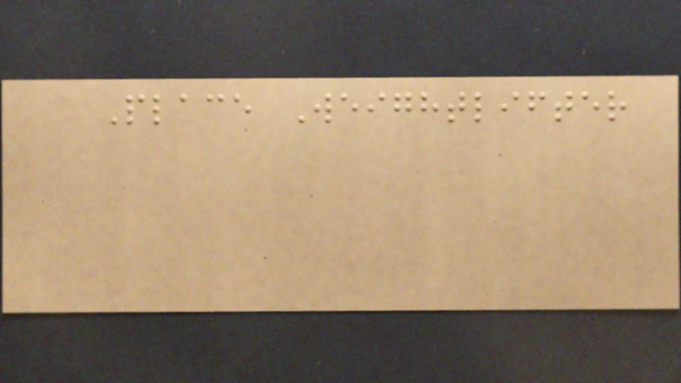Place Weightlifter
